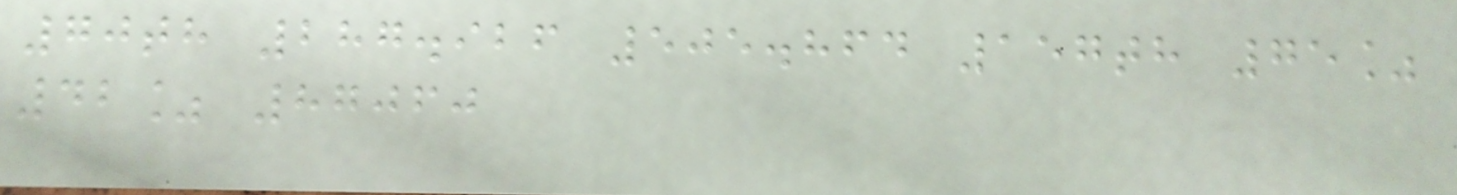70th 287.926 505.864 157th 75%
42% 87060
